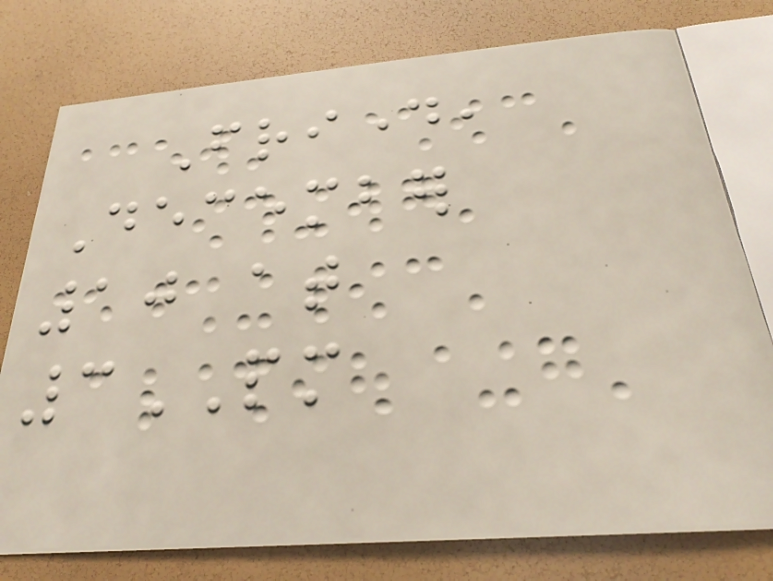Friday,
December
10 at
3PM
